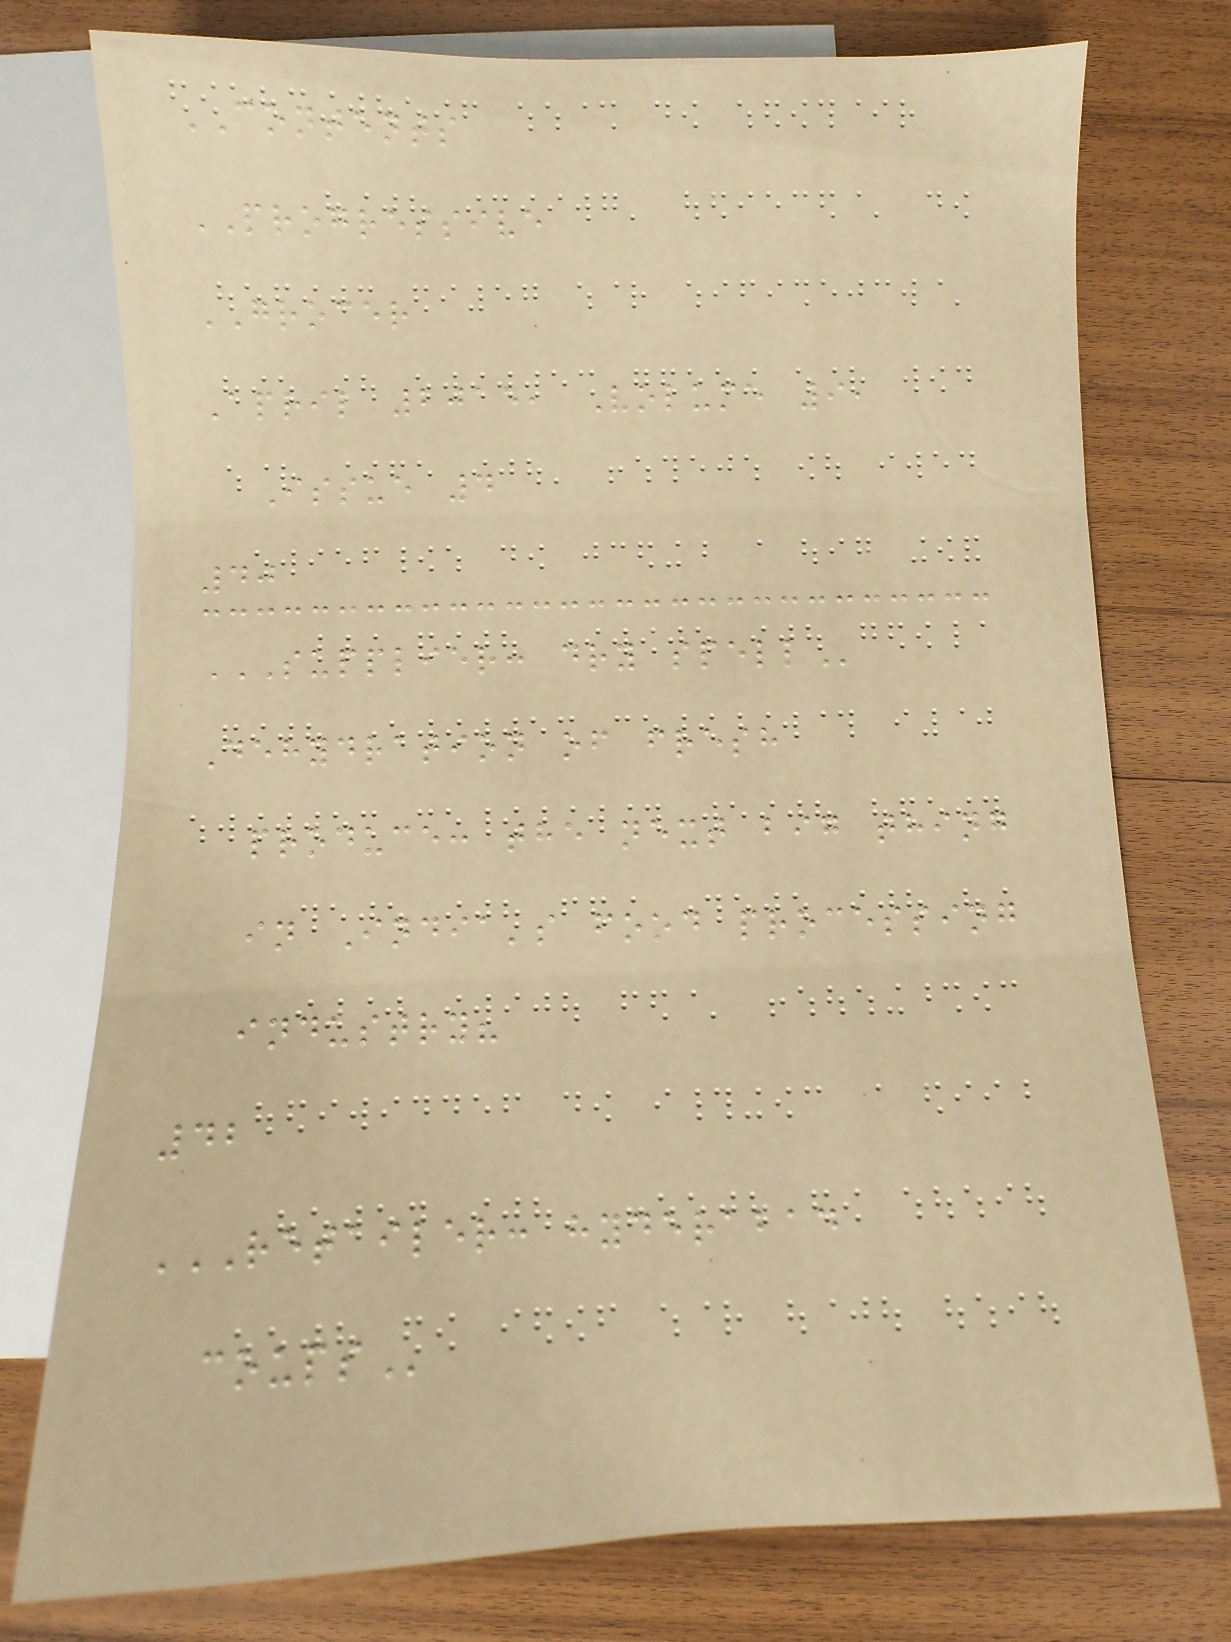CONTENTS
PROGRESSIVE
GROCER
April 2015, Volume 9,
Issue 4
40
SUPPLIER: DRY SPELL
Dehydration of fresh
produce: the next big thing
in India's food processing
industry?
42
RETAILER: HYDERABAD
COUPS
